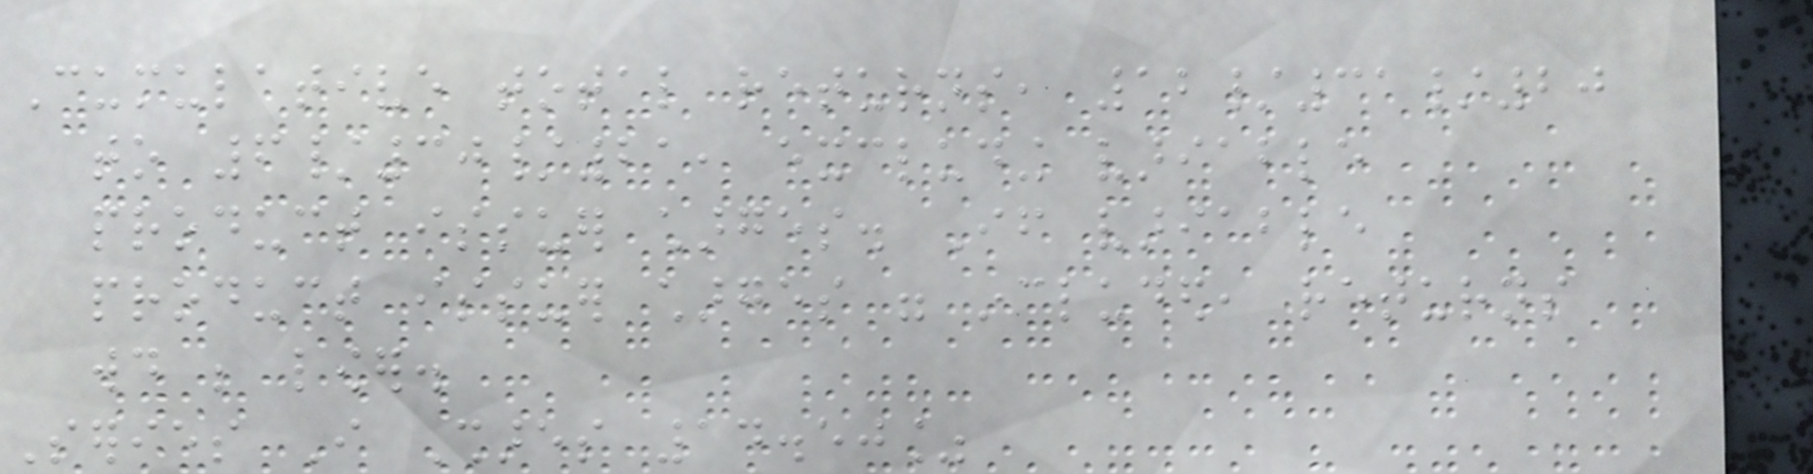Cumulative total returns, 12/31/20
to 6/30/21, excluding variable
product issuer charges. If variable
product issuer charges were included, returns
would be lower.
Series I Shares 14.50%
